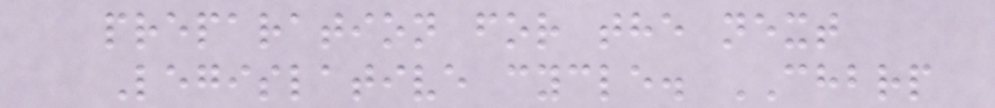preparation for the next
Legislative cycle. CHBRP
